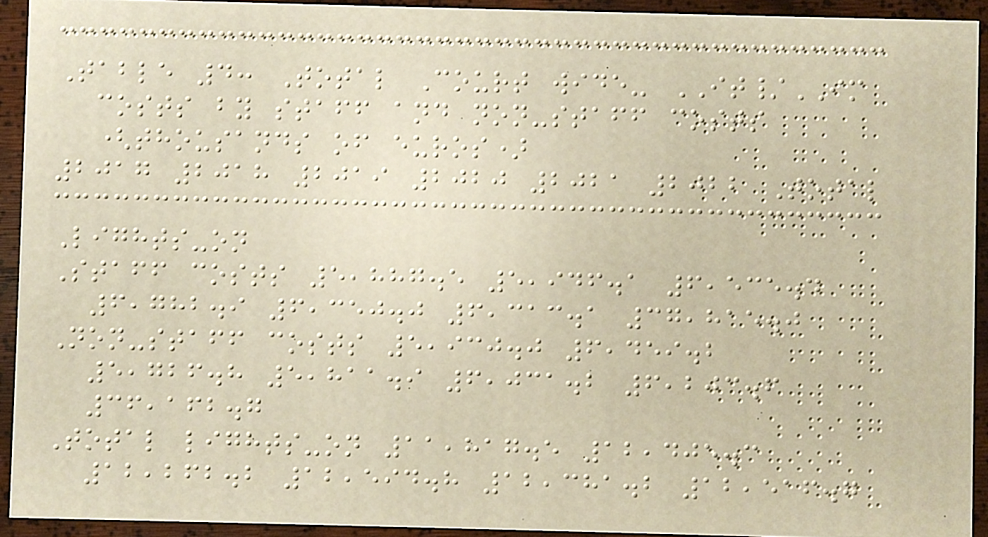Table 4: Total Court wide- IT/IM
costs by staff and non-staff costs
(thousands of euros)
2017 2018 2019 2020 2021 2022 Total
Lights-on
Staff costs 5,887.5 5,946.1 6,535.4
6,782.9 6,350.0 6,313.1 37,815.0
Non-staff costs 5,930.0 6,459.2
5,726.8 5,811.9 6,031.2 6,203.6
36,162.7
Total lights-on 11,817.5 12,405.3
12,262.2 12,594.8 12,381.2 12,516.7
